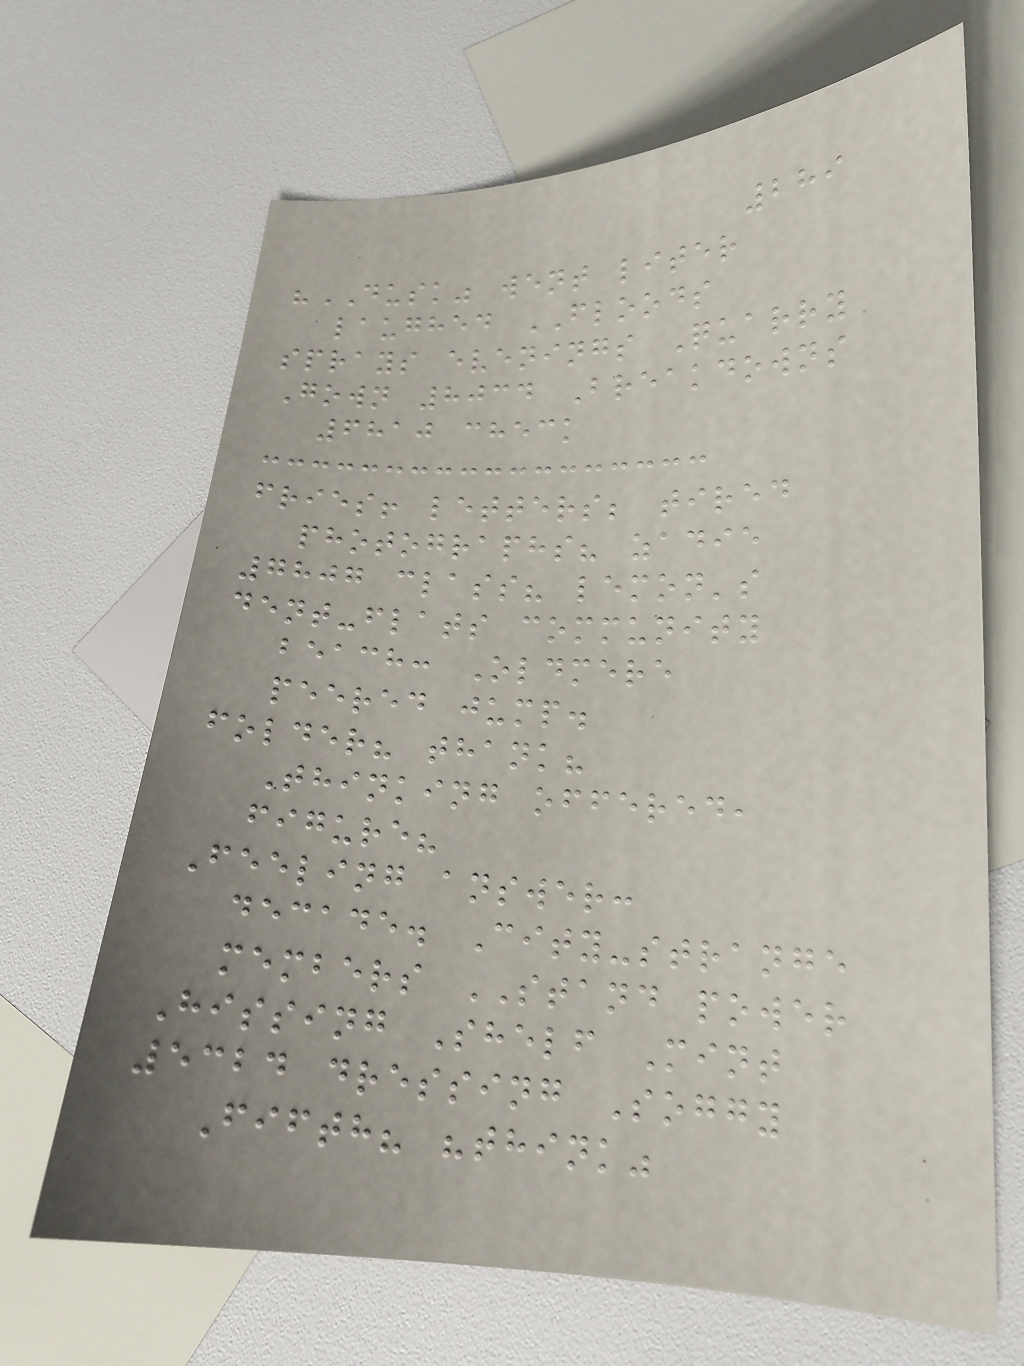289
"DUSK" went liter
laughed FLOODS
sprays evenings Quarry
Gown 8034 Breakdowns
6810 check
fries! letters; tired
photographs? zadie
7807 class? lemon's
dent-flats community
beach: Oldmere
peered jump.
folder? thank?
Thinking offered,
figure?
Feeling answer:
decade. City-strange
members STAND power
Hissing Shelf Mint
5324 dressing Soggy
Fifth? "think"
